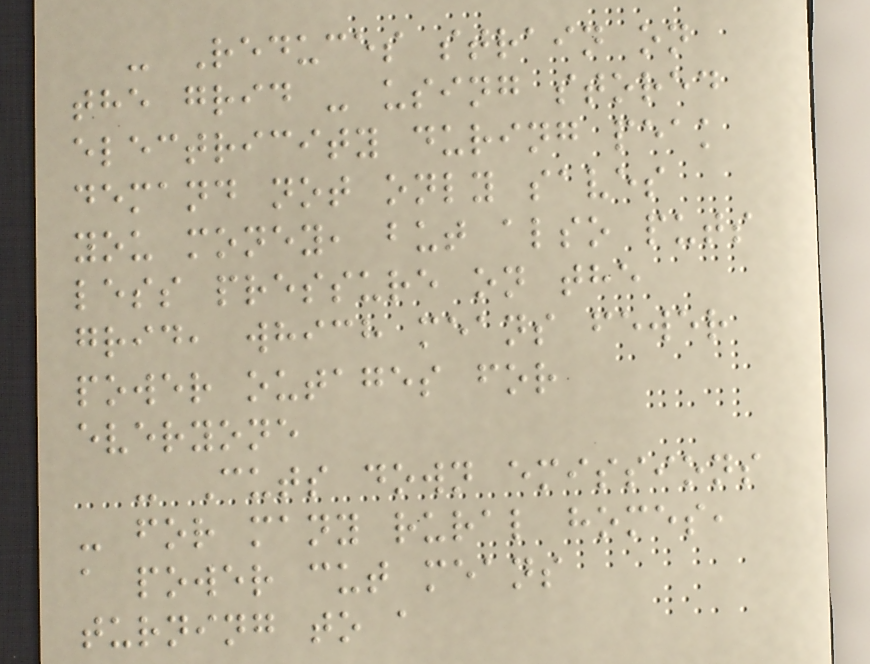- Reduces strain on
the grid - using stored
electricity during peak
demand not only saves
you money, but also puts
less pressure on the
grid, which means fewer
power outages for
everyone
- Cuts down emissions
- for many rural homes,
a power cut means
turning to a
